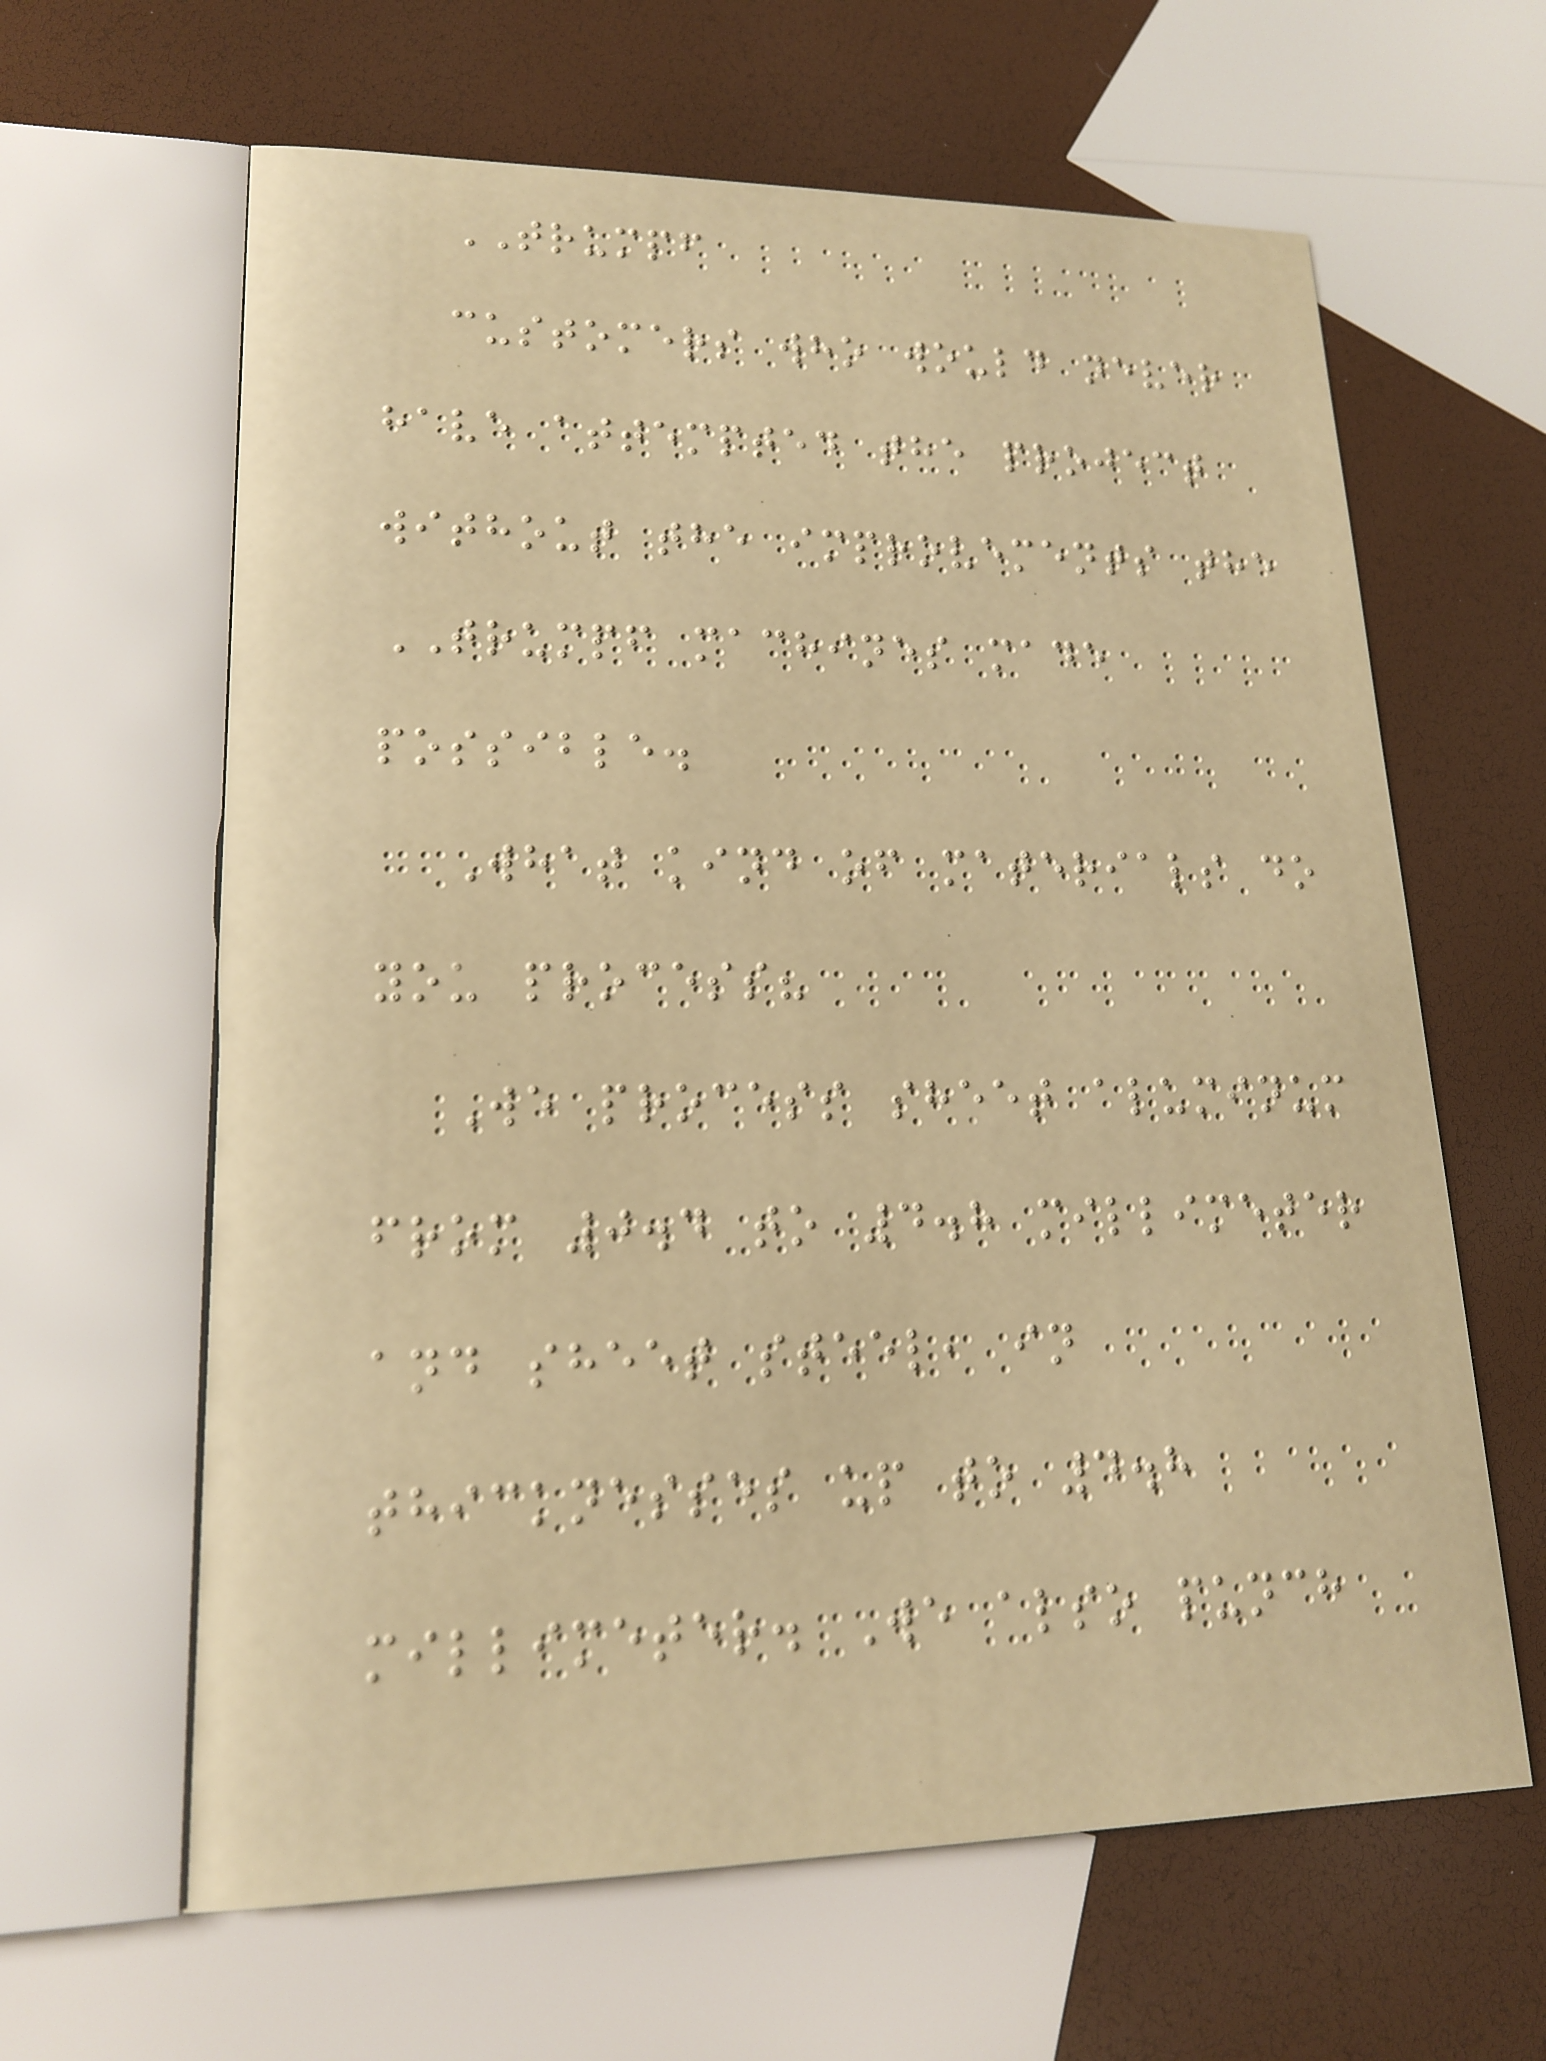TRUMPF
customers who would never
have attempted the project
without the improvements the
TRUMPF machines made
possible.
What kind of materials do
you process?
We process sheet aluminum
from 0.4 to 4.8 millimeter
and sheet steel, in
thicknesses up to 4.8
millimeter. We also punch
